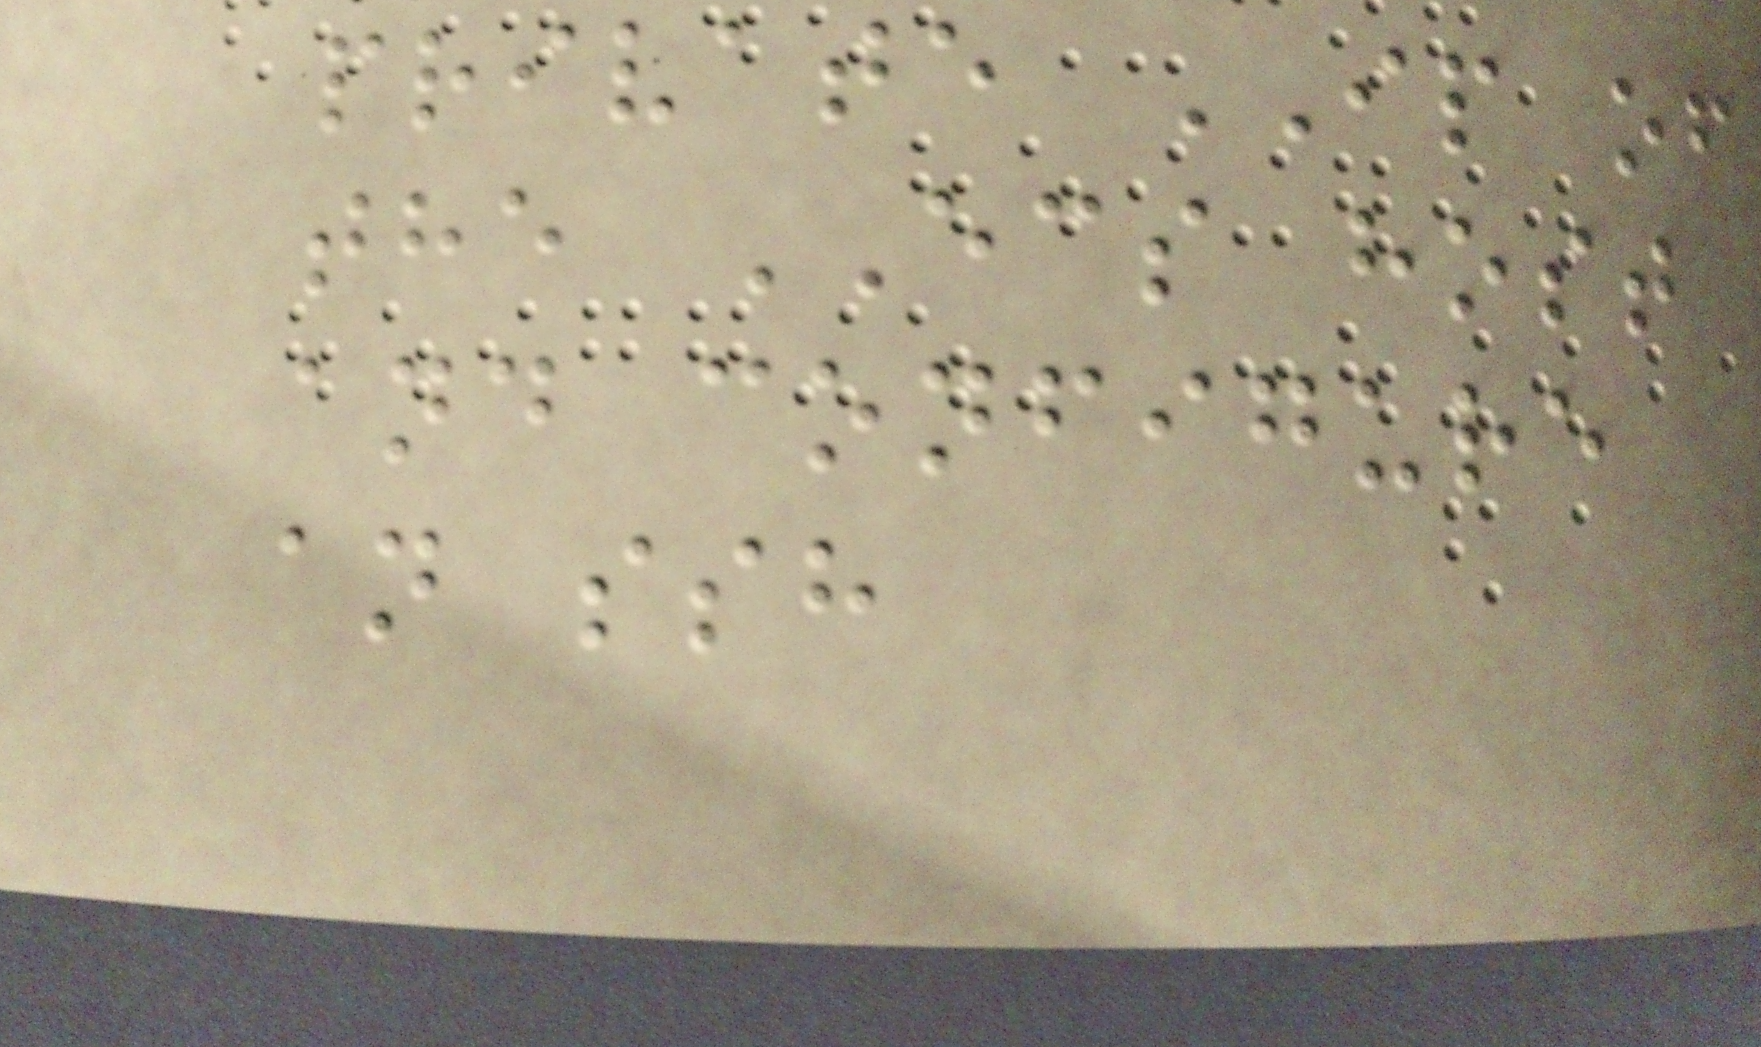private IP of
the ECS host
and configure
an ssh
